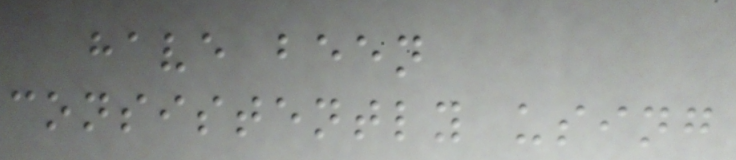have been
consistently using
